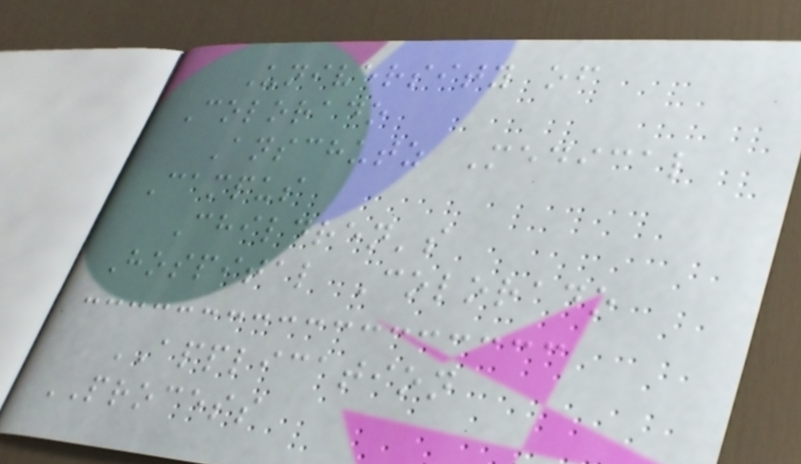University of
Colorado
Anschutz Medical
Campus
Children's
Hospital Colorado
APPLICATION
PROCESS
